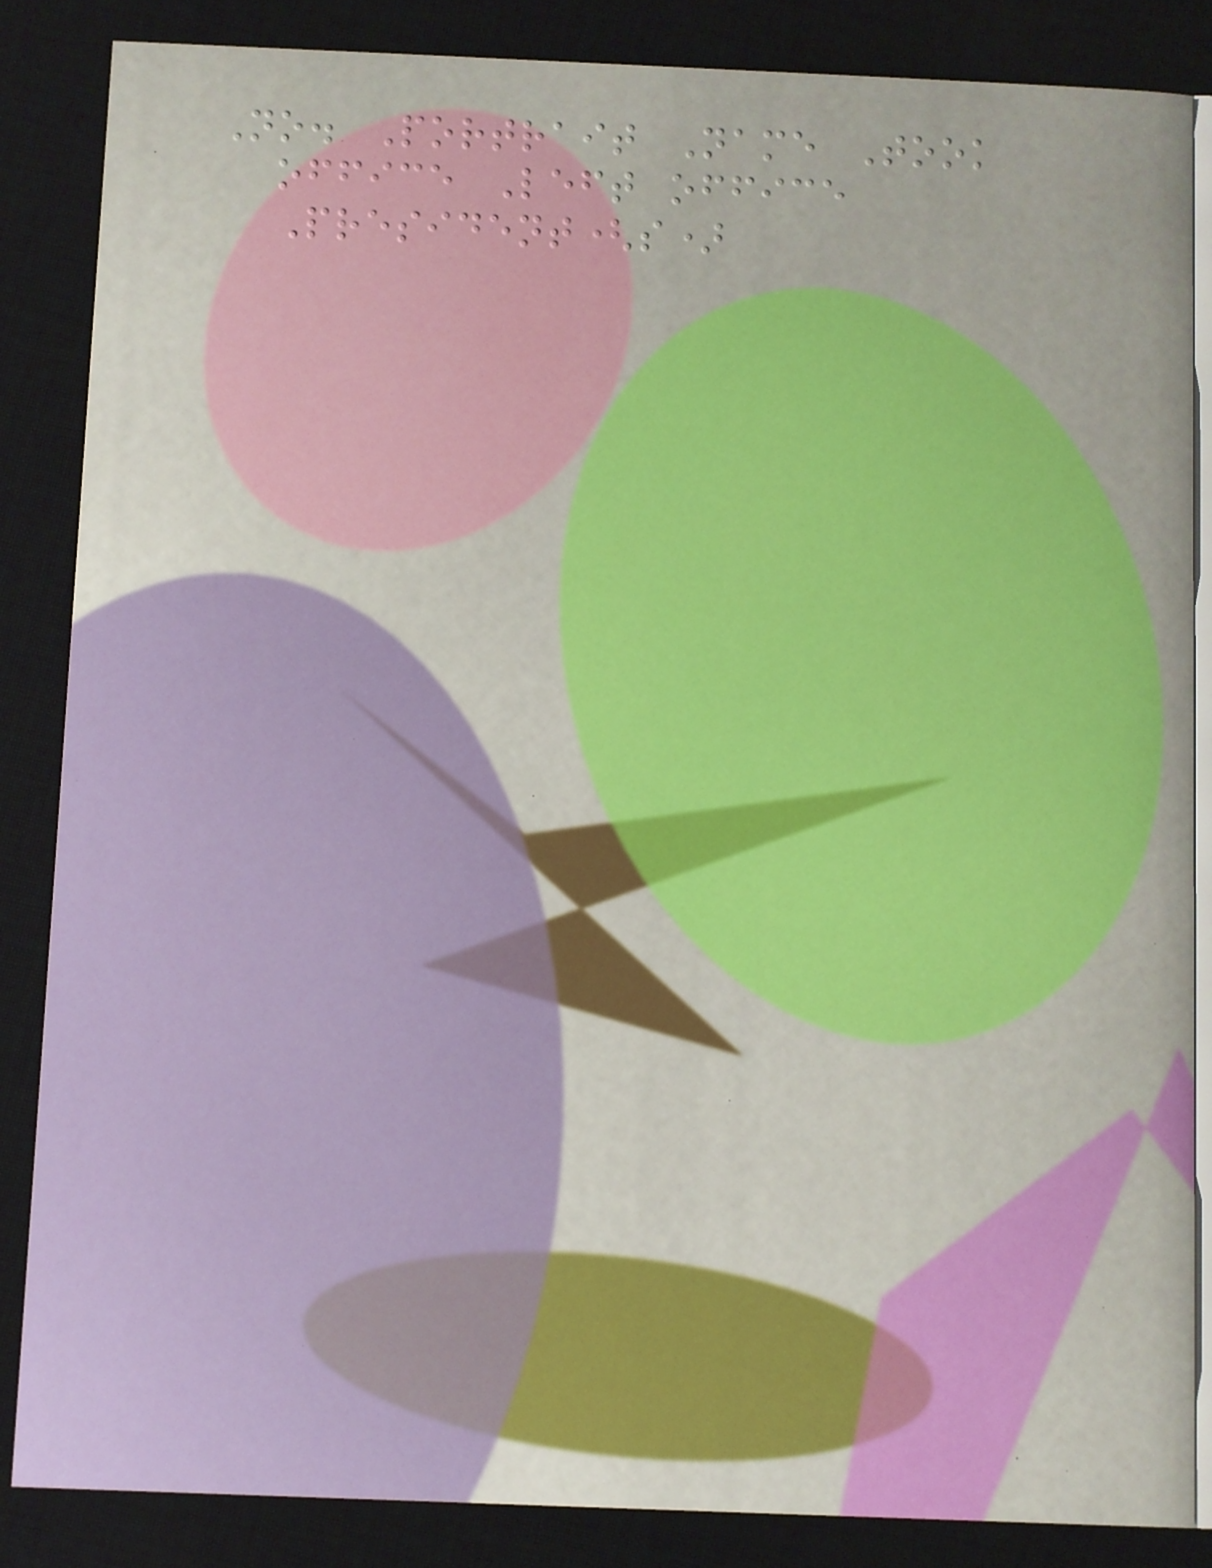No. Portrait Name Took
office Left office
President(s)
